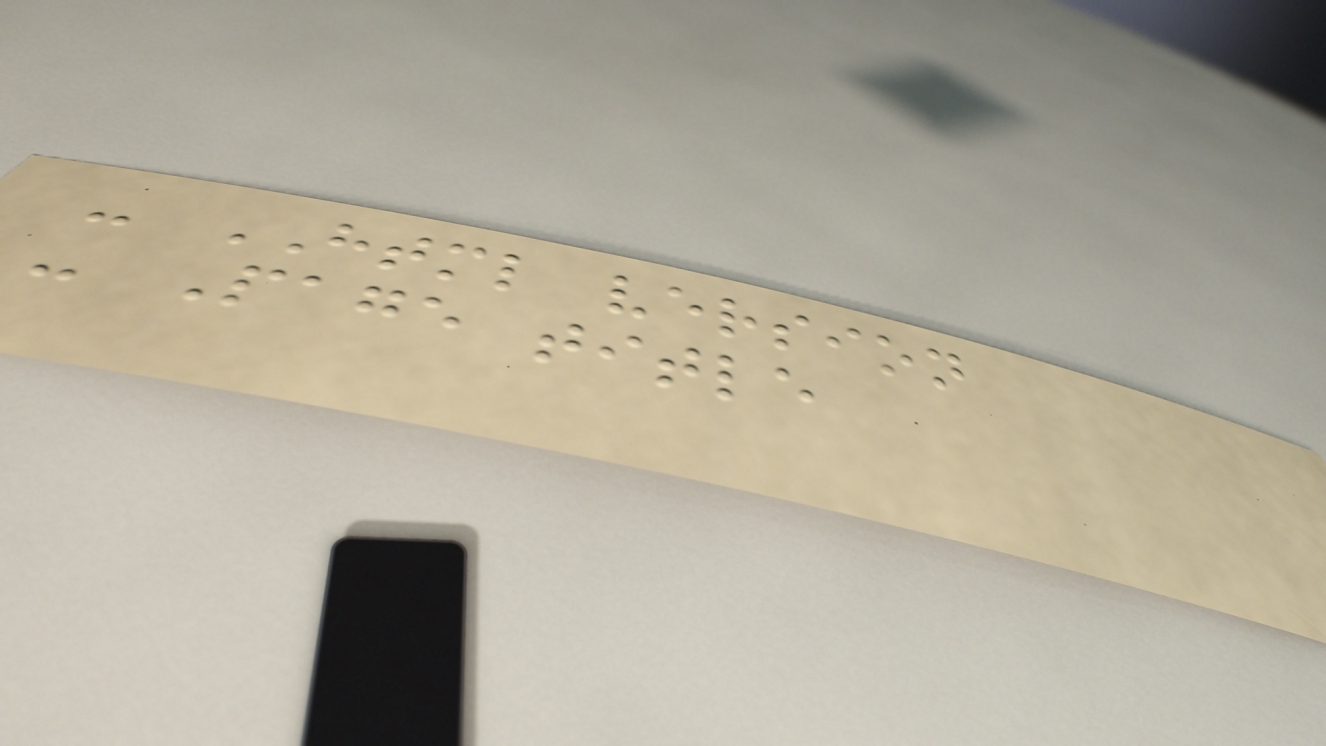- HTML version
- Page title
